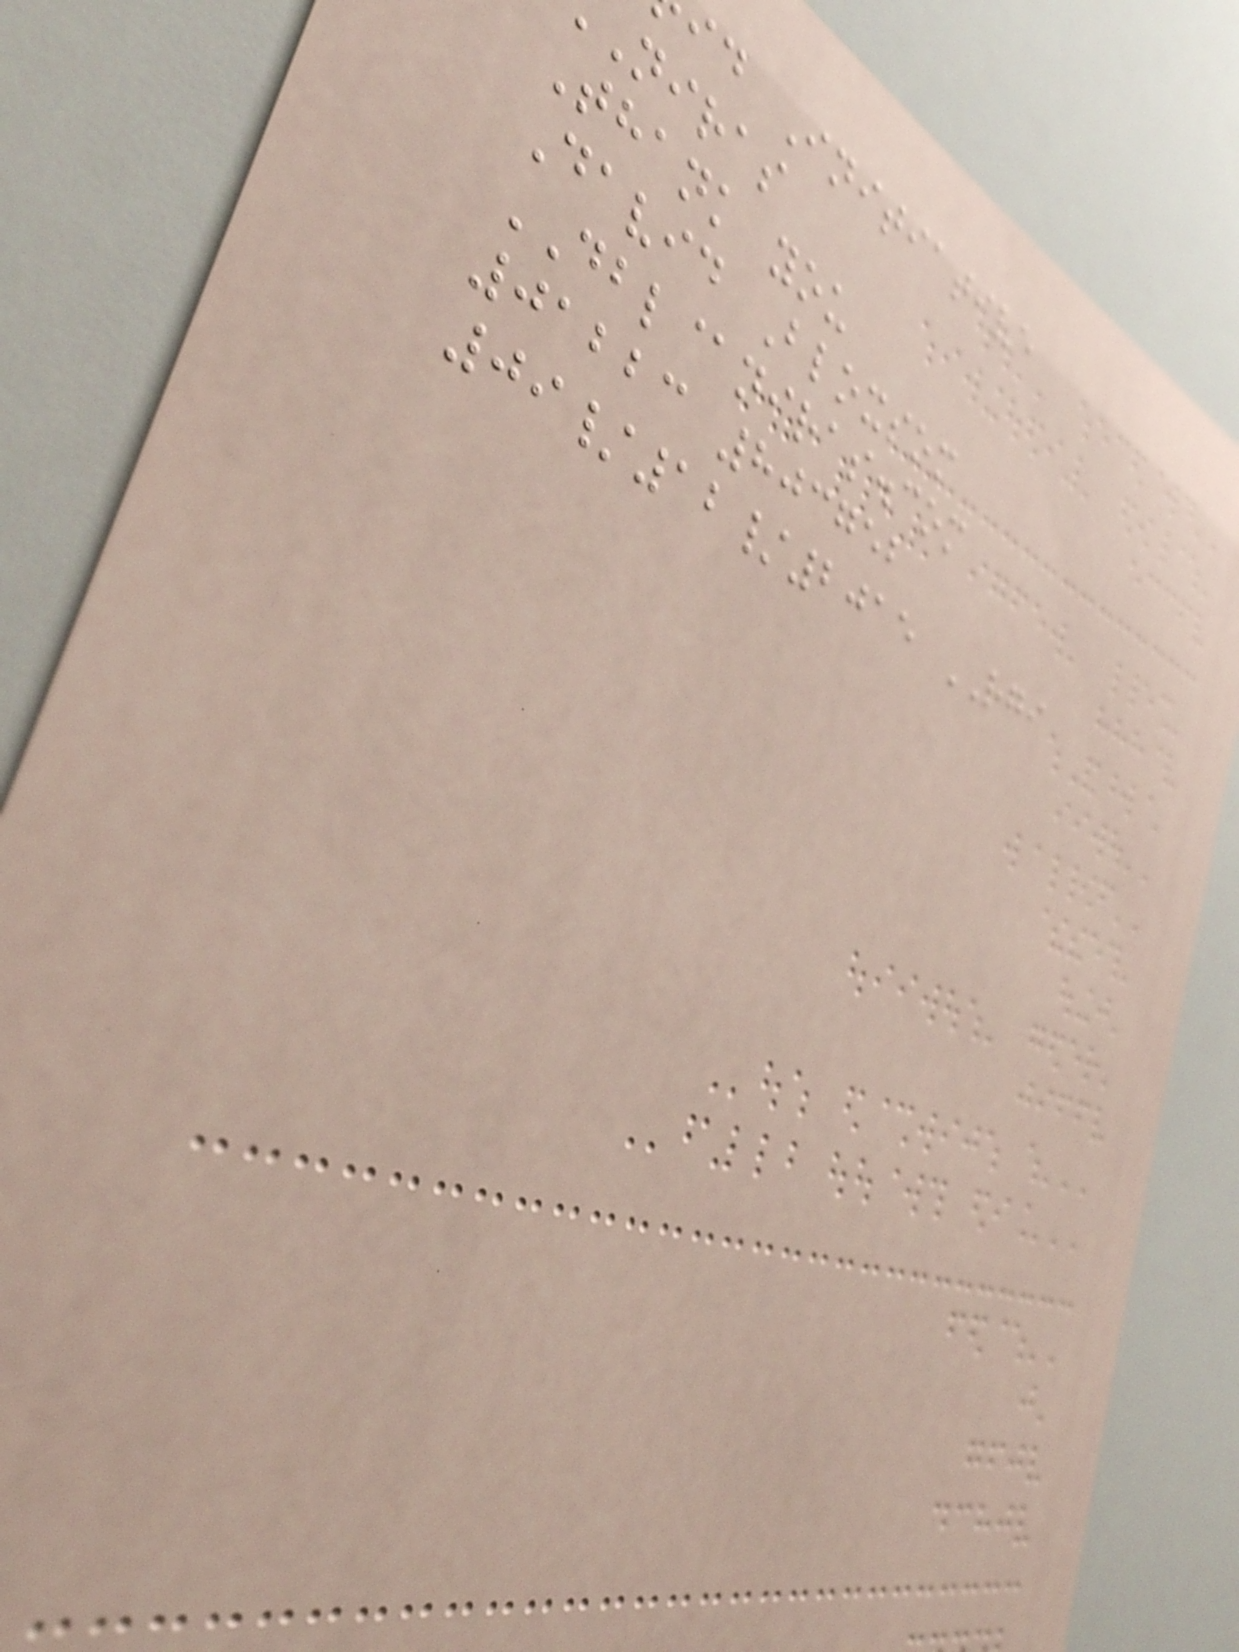id Initiative
niras
Thank you
David Bloxsom
DBL@niras.com
01223 803752
09/12/2015 RGI
